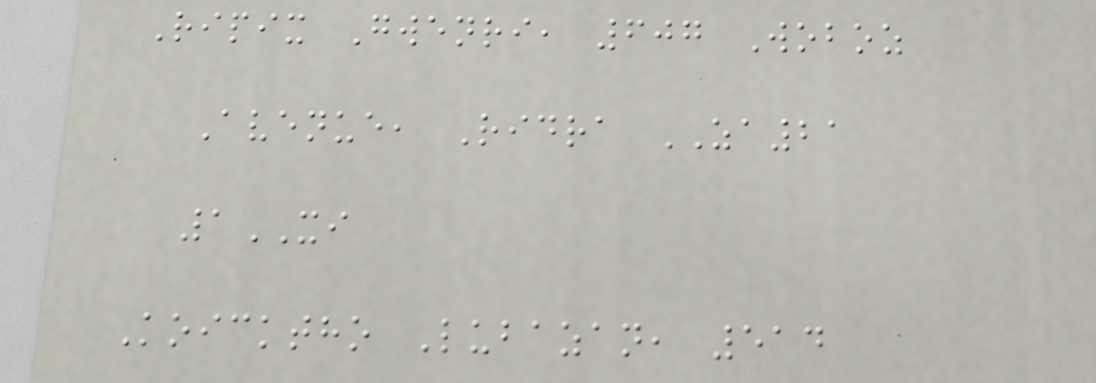Ripix Gwenri, 607 Woboz
Avenue, Ridra ZA21
1XI
Koicktho Lubazan, 514
